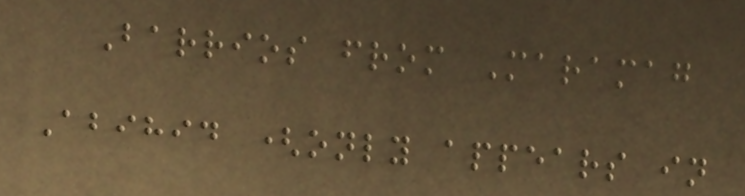Barrios from Maramag
Abihid (only appears in
